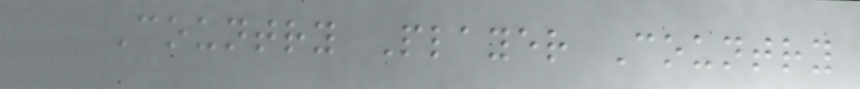Country Player Country
